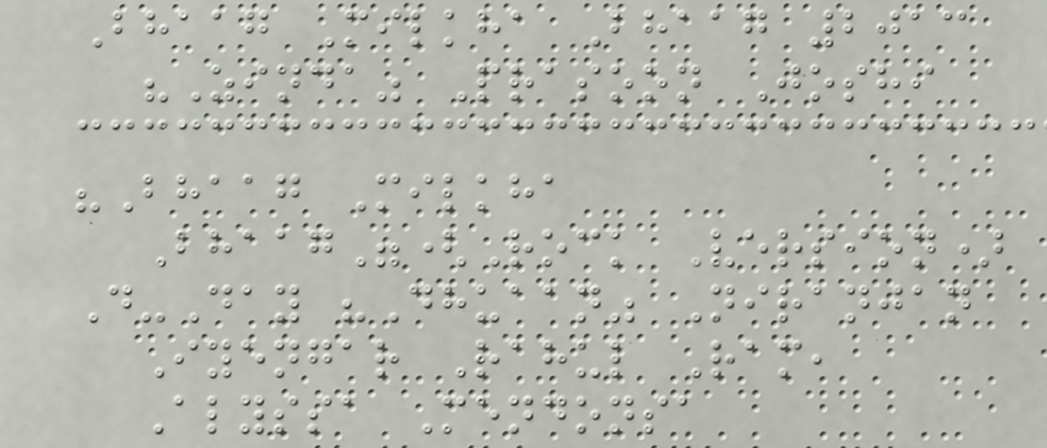Bhaag Milkha Bhaag 2013
"Zinda" Prasoon Joshi
"Bhaag Milkha
Bhaag"(Rock Version)
D-Day "Dhuaan" Niranjan
Iyengar Rahul Ram,
Alyssa Mendonsa
